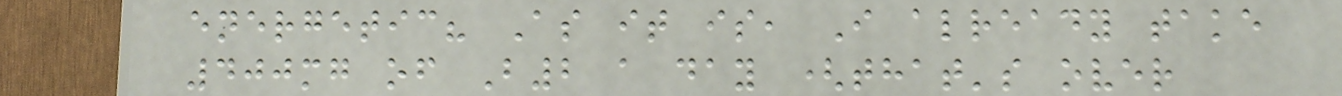energetic? As it is, I already take
400mg of B2 a day (that's over
